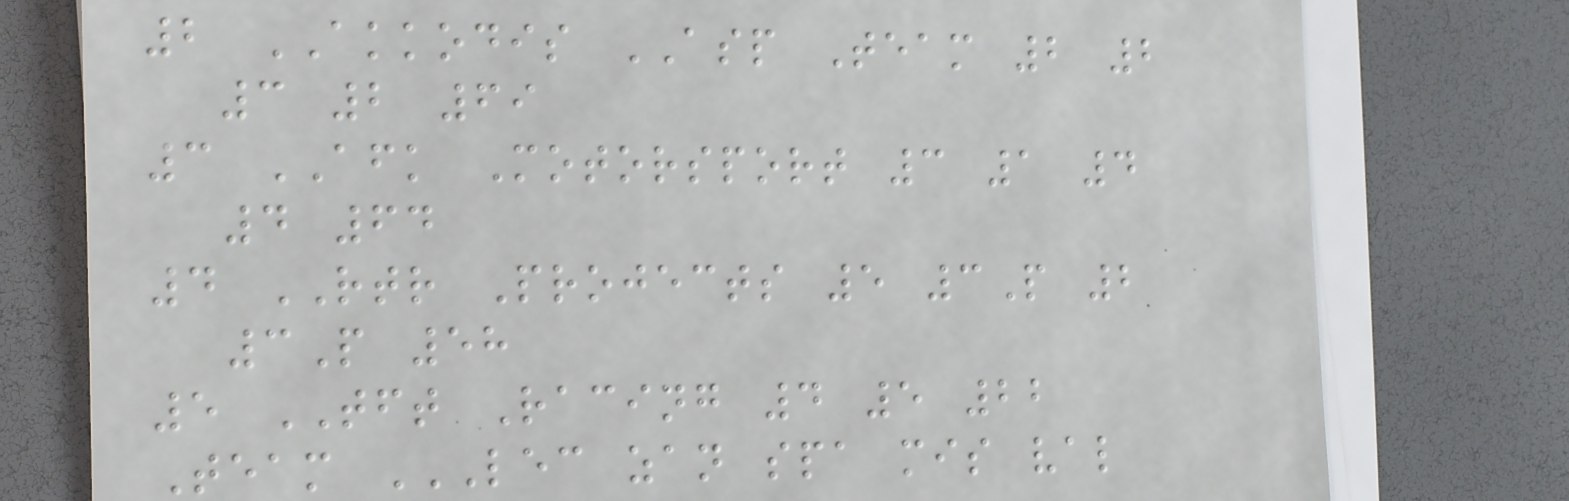2 AKKODIS ASP Team 2 2
3 2 69
3 AFK Motorsport 3 1 4
4 64
4 RTR Projects 5 3P 2
3P 58
5 TFT Racing 4 5 22
Team LEC ZAN SPA MIS VAL
